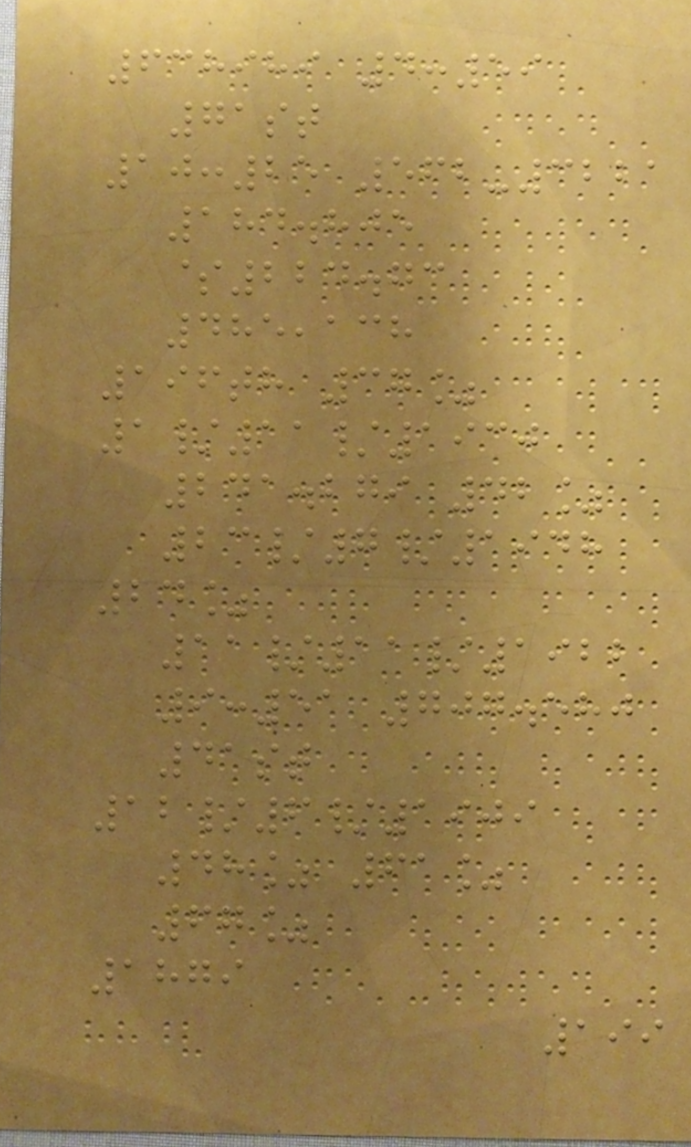638989 4:59
71st
10:25 562-3221
184.805
$224.73
485,138
196th 37%
1/11/1930
241.279 42%
23/7/1948
24%
11/11/1922
9:51 707.580
41st
12/6/1909
48% 61%
67%
1879
199
